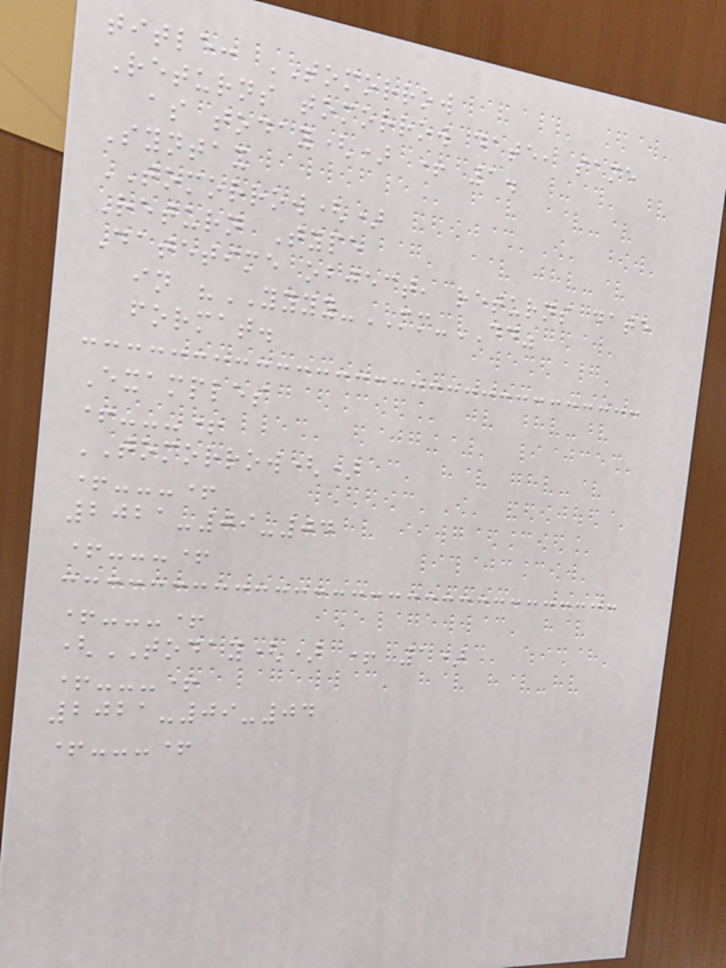title: TOMORROW
Returns tomorrow date, same
as today() + 1.
Syntax
TOMORROW()
Return Type
Datetime object, returns date
in "YYYY-MM-DD"
format.
Examples
+---+
TOMORROW()
+---+
2021-09-04
+---+
+---+
(TODAY() + 1)
+---+
2021-09-04
+---+
